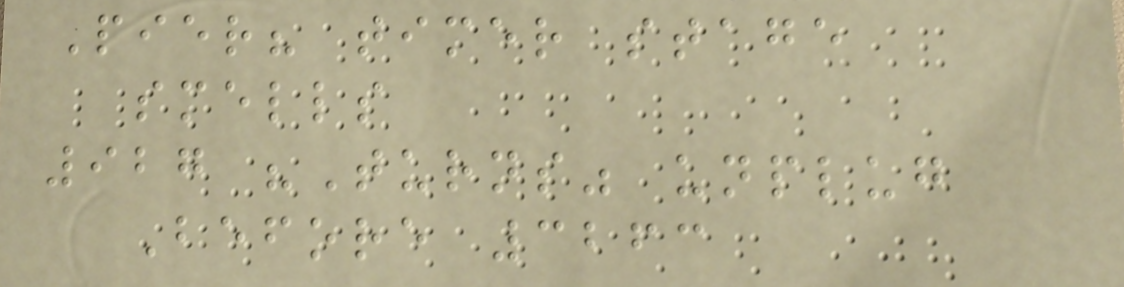Pier? timer stage
smells
927 "Turns" unplug
Before 3263
